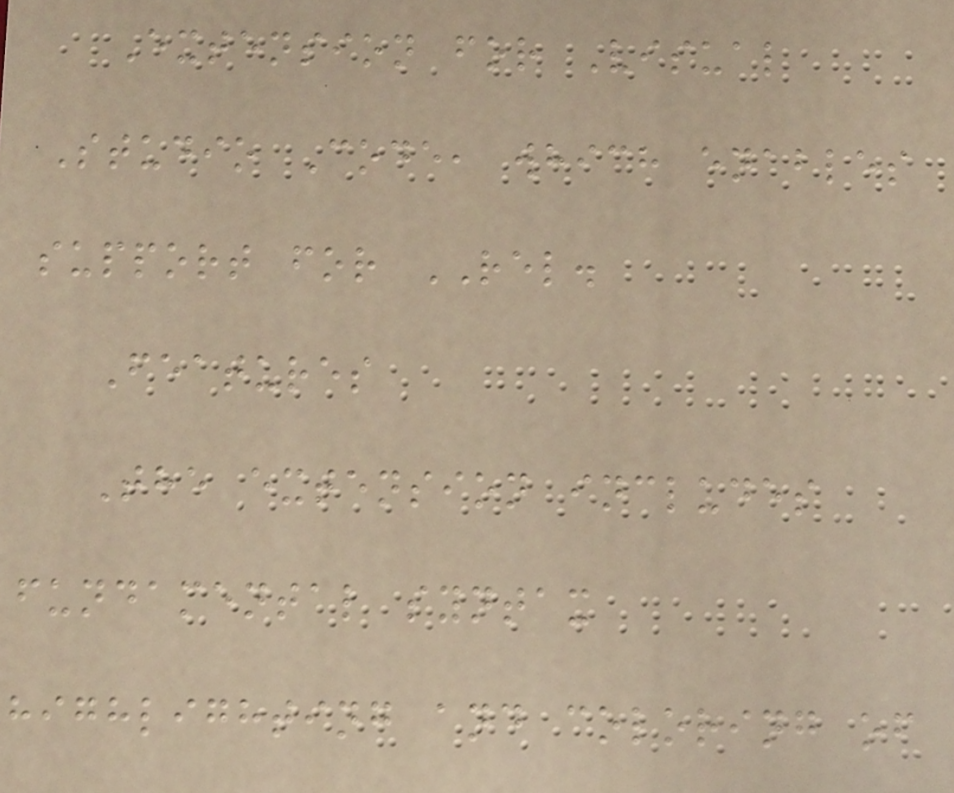Extension for Visual
Studio Code, which enables
support for REL.
Features
The extension includes
fundamental syntax
highlighting and coloring of
